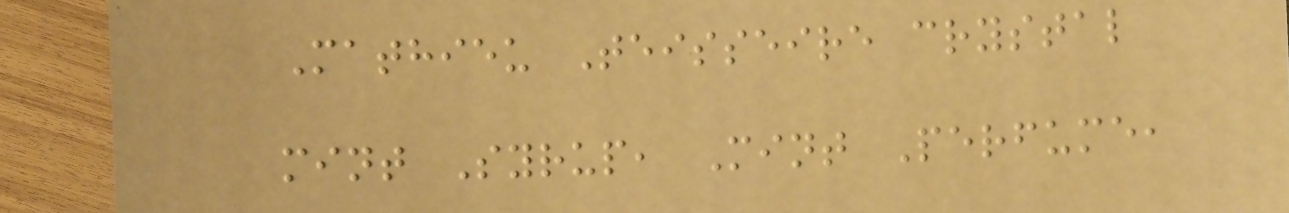Mathieu Teisseire crystal
mint Syrup, Mint Perfume,
